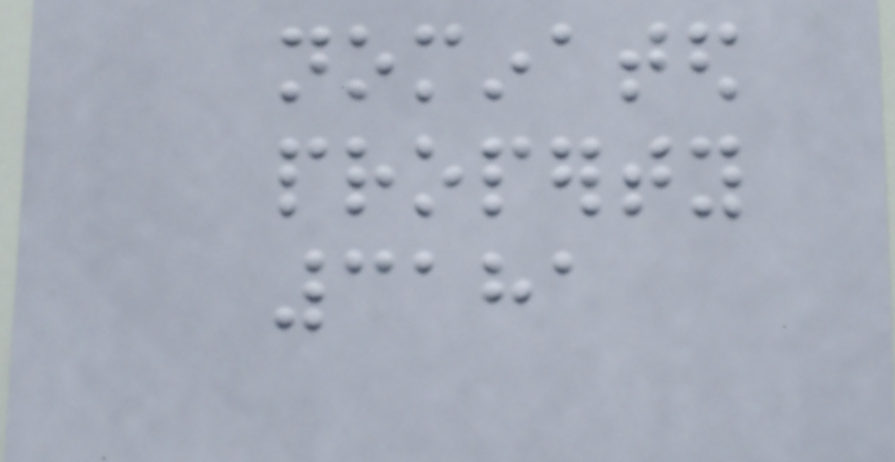nominated
property
3181
